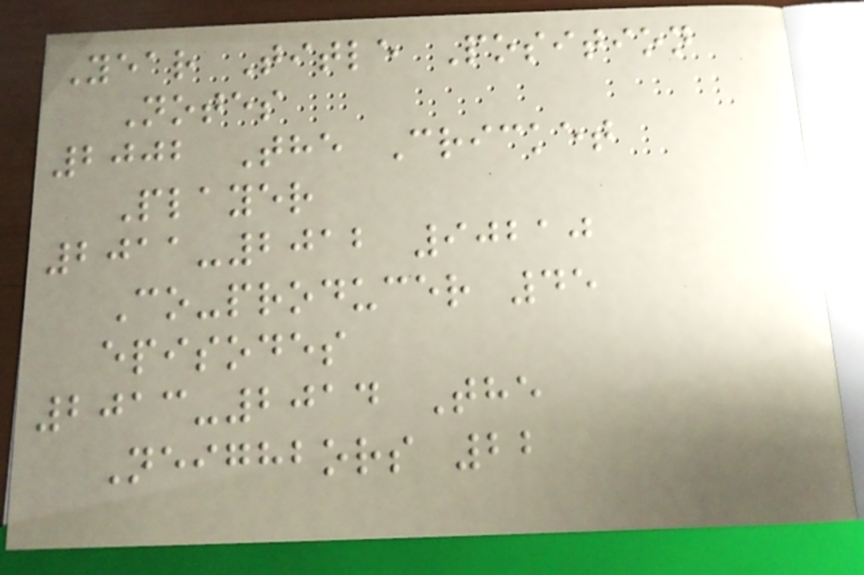Year Title Position
Notes
2002 The Cricket
Player
2011-2012 90210
Co-producer 45
episodes
2013-2014 The
Neighbors 22
